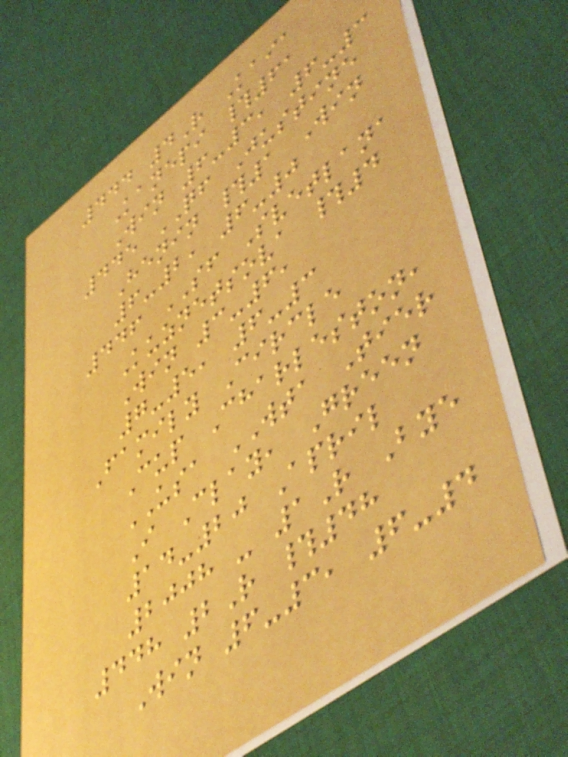444 4R Kaia
Kanepi #61
Win 6-3, 6-3
445 QF Justine
Henin #1 Win
6-2, 6-0
446 SF Svetlana
Kuznetsova #4
Win 3-6,
7-5, 6-3
Family Circle
Cup Charleston,
USA WTA Tier
I Clay, Green
14-20 April
2008 - 1R Bye
448 2R #48
Win 6-3, 6-4
